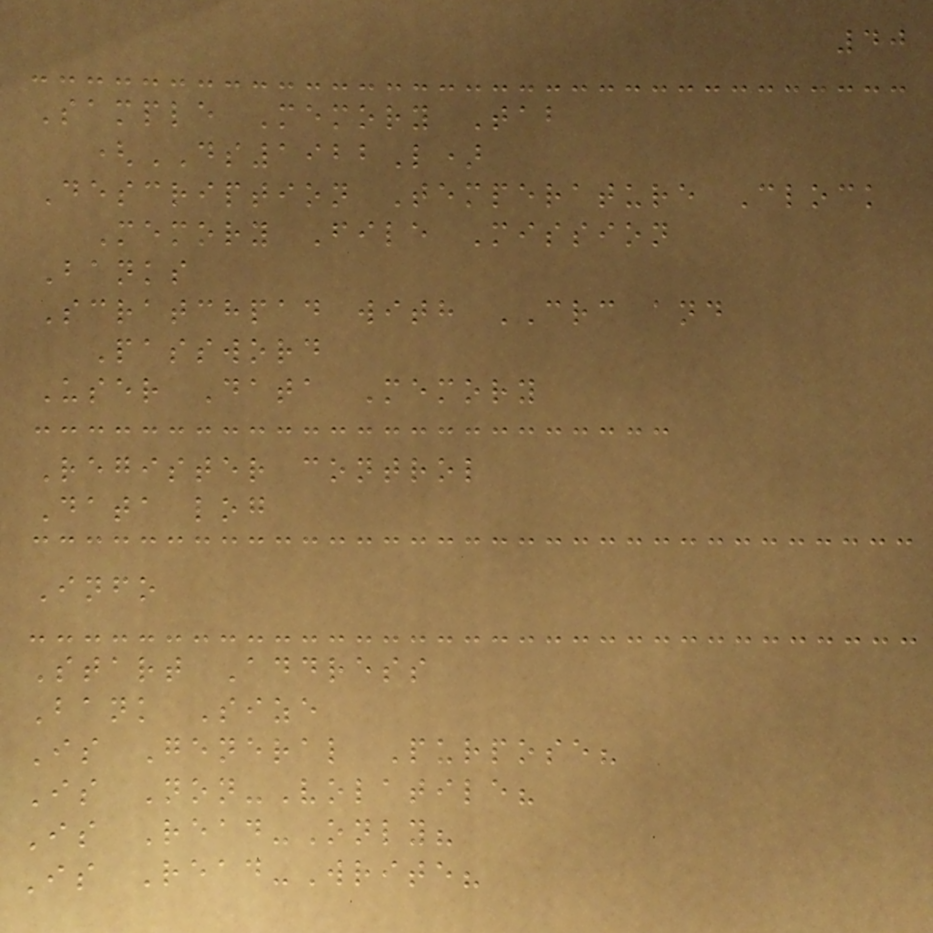40
Sample Memory Tab
(DS1922L)
Description Temperature Clock
Memory File Mission
Banks
Scratchpad with CRC and
Password
User Data Memory
Register control
Data log
Info
Start Address
Bank Size
Is General Purpose?
Is Non-Volatile?
Is Read-Only?
Is Read-Write?
